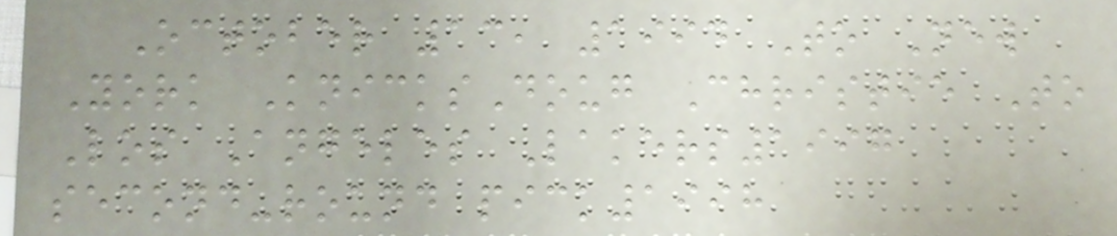October 13, 1994 To New
York KnicksDoug Christie To
Los Angeles Lakers1997
second-round pick1998
